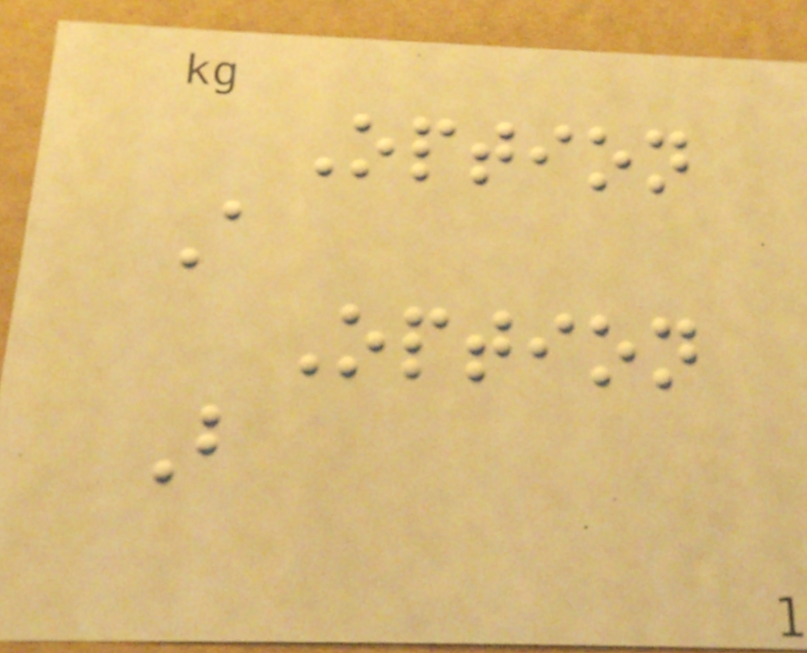Option
A
Option
B
